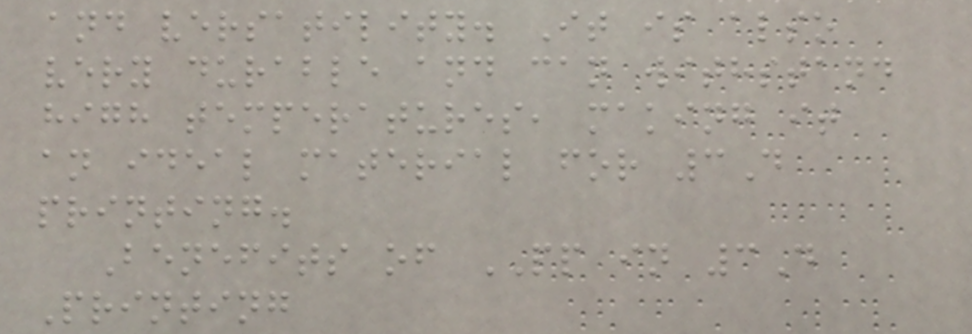and versatility. It is also
very durable and can withstand
high temperatures, making it
an ideal material for 3D
printing.
Benefits of PP in 3D
Printing
